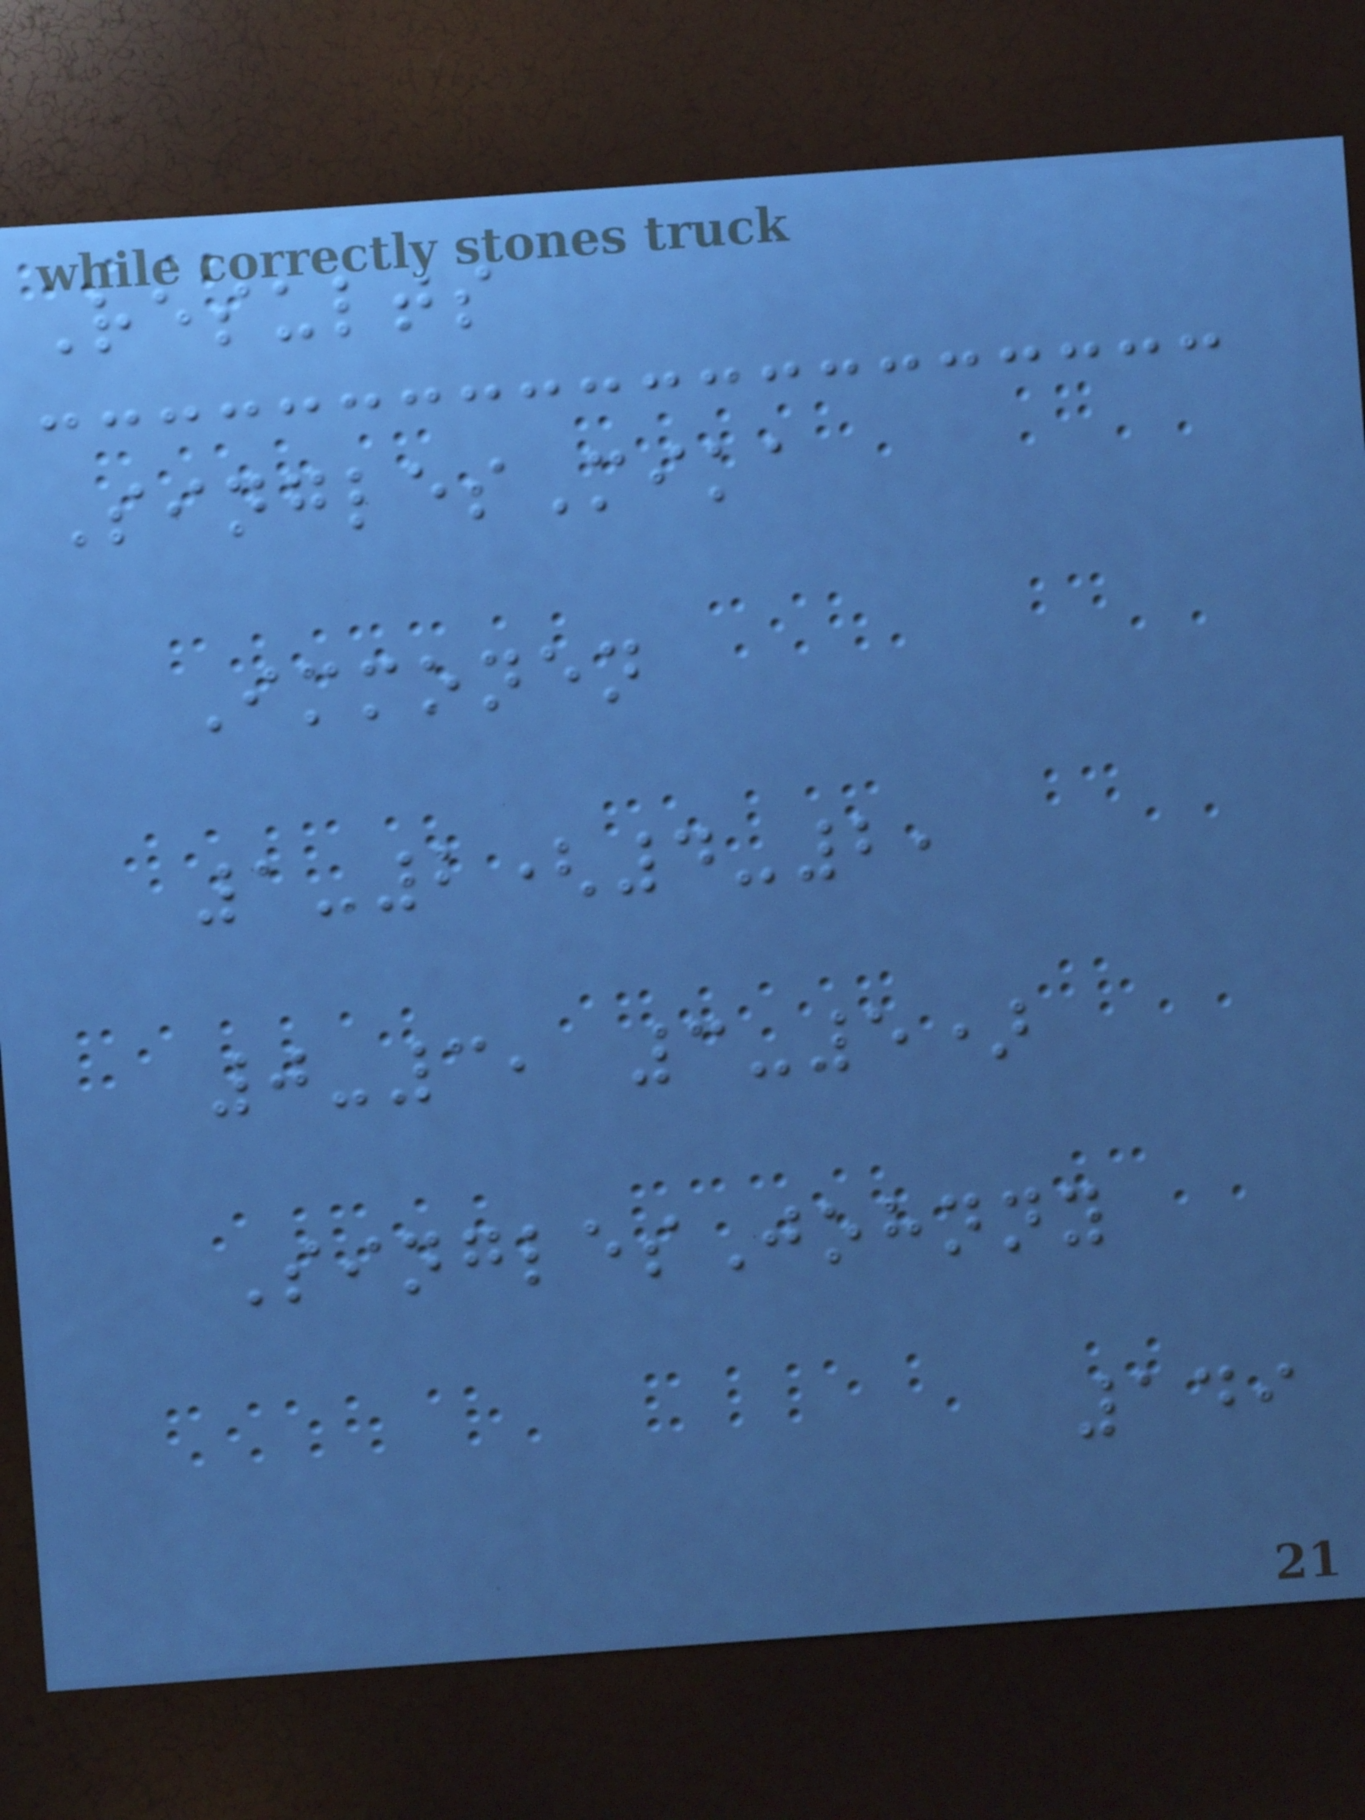Results
SinglesMika
Immonen
1-2(4-2,
0-3, 3-5)
SinglesJohnny
149
